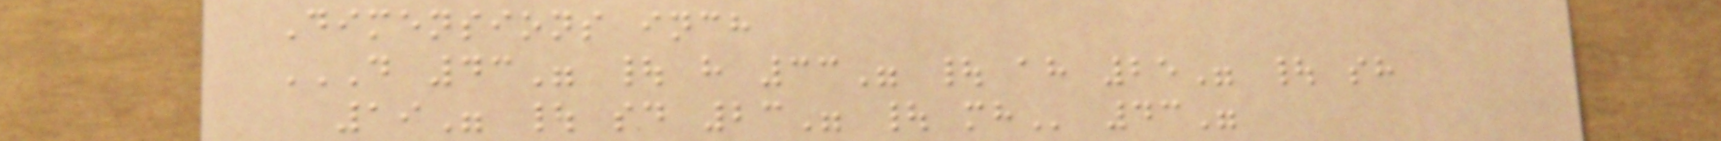Dimensions inch
D 43" | H 33" | AH 25" | SH
19" | SD 23" | MH 43"
